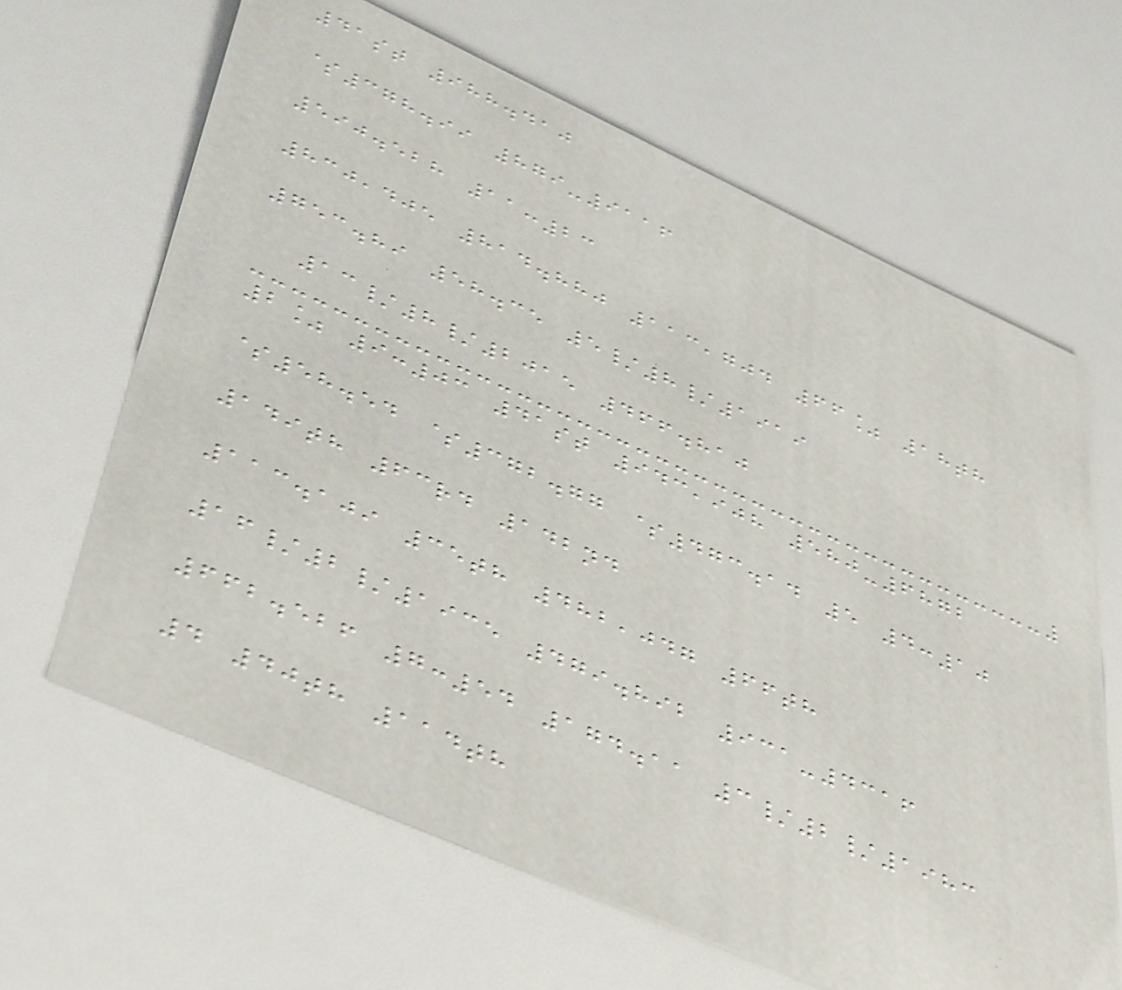41st 988.410
$378.99 879-9116
590.528 11:23
830,405 814.880 113,704 66% 18th
753.89 58.35 5/8/1919
13/8/2015 466.810
2% 9:03 41st 943,908 580-6872
$58.54 $372.77 $473.14 5 4:10
149th 63rd 142nd
113.109 35th 482,047 66th
16/2/1935 479.892 931-4316
662.526 7:54 174.11 3/2/1983
4 40th 114th
